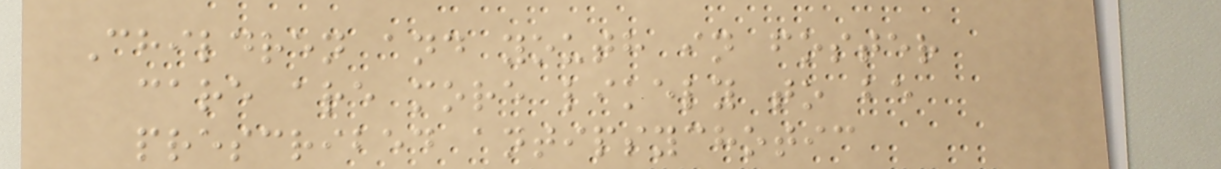Children and youth in foster
care are more likely to be
prescribed antipsychotic
